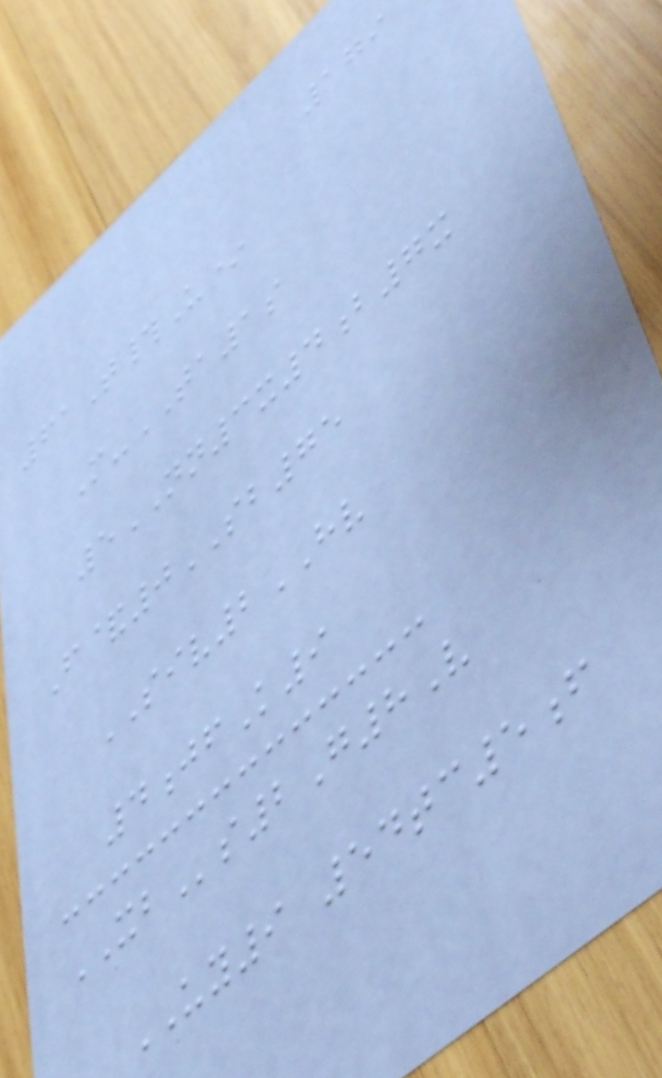179
61T#U*
M-TA1s
5NN3x4b7x
F&0SB75
SIV2HV
4jfK9
XBs2G8V
UY9 54tc5f
